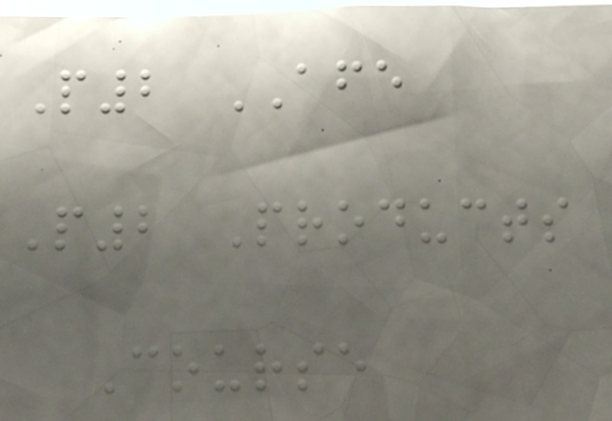P2 AFE
P2 Products
Course
